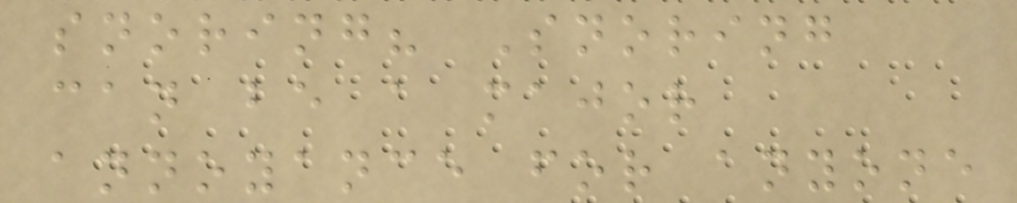snoring? Snoring
can be a major
annoyance for anyone
